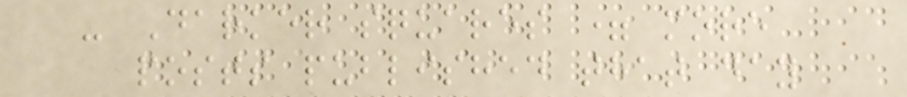- Darker squares = more
posts published that day
